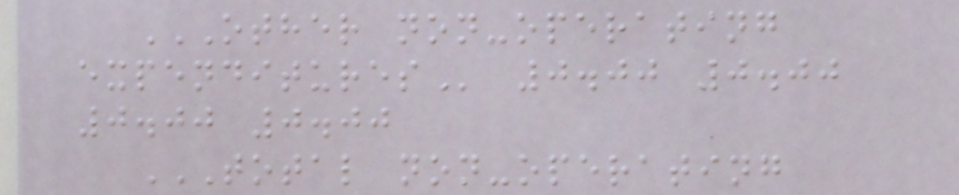OTHER NON-OPERATING
EXPENDITURES 0.00 0.00
0.00 0.00
TOTAL NON-OPERATING
